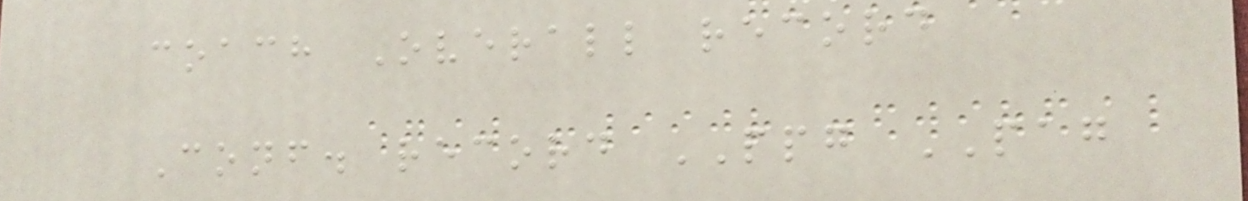coach Overall record
Conf. record PPG PAG
